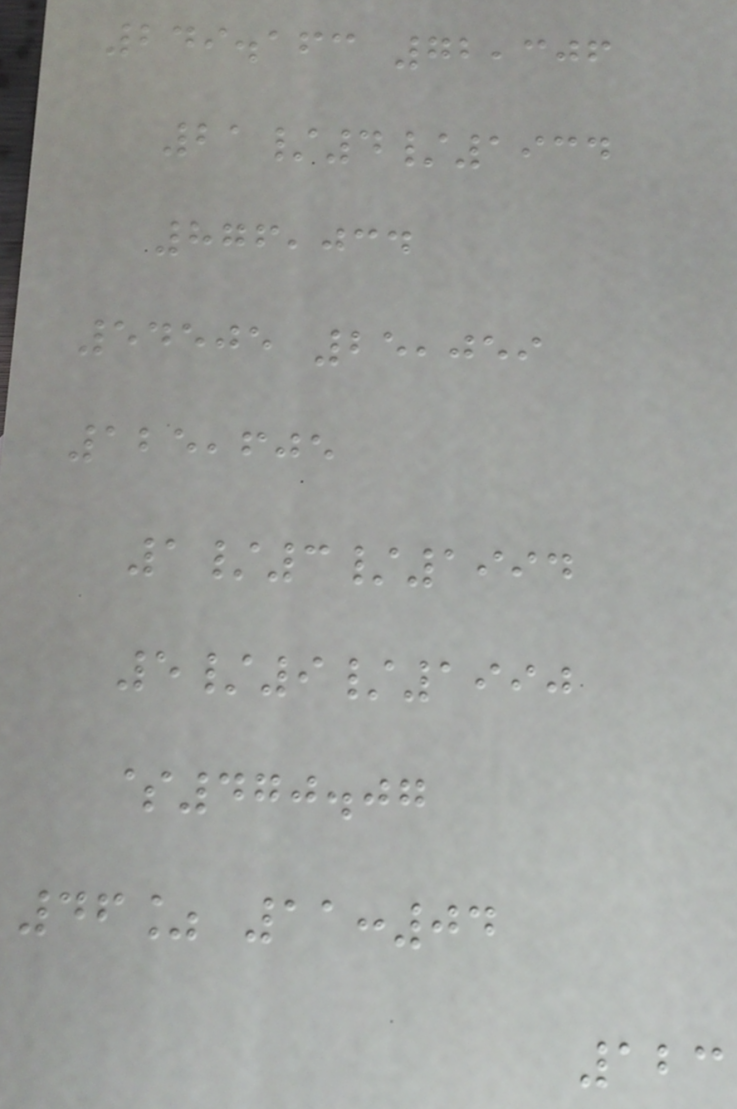249.163 72,306
21/4/1934
876,034
54505 25,059
125,605
1/3/1994
5/9/1990
$470.07
46% 11:04
123
